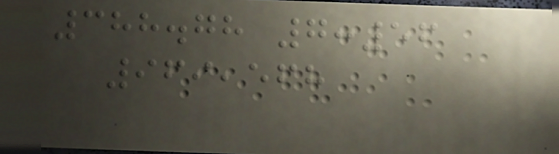388.78 7:56
969,568
